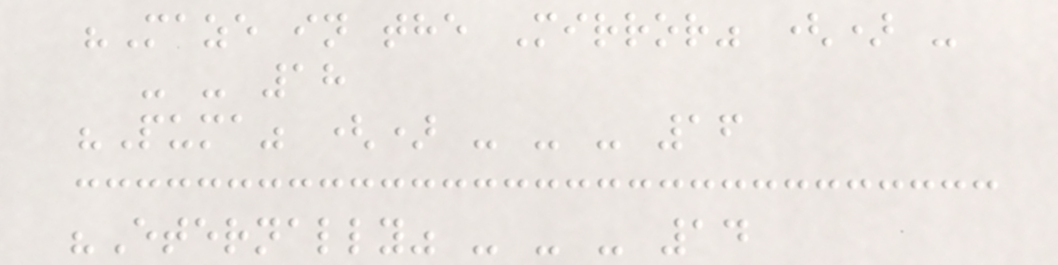"Maze in the Mirror" () -
- - 18
"Puma" () - - - 16
"Eternally" - - - 14
